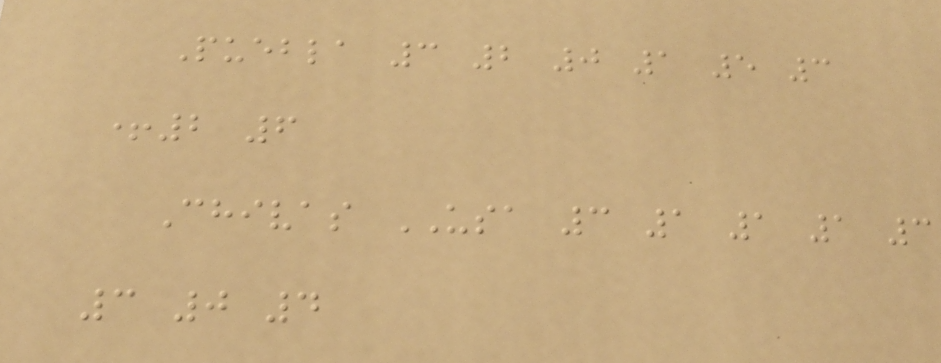Puebla 3 2 0 1 5 3
+2 6
Chivas USA 3 1 1 1 3
3 0 4
